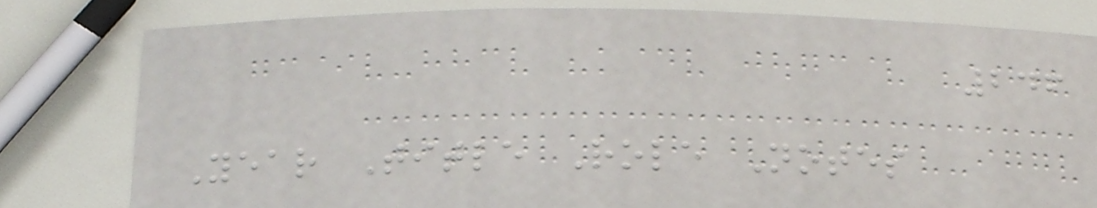246
Year Title Role Notes
